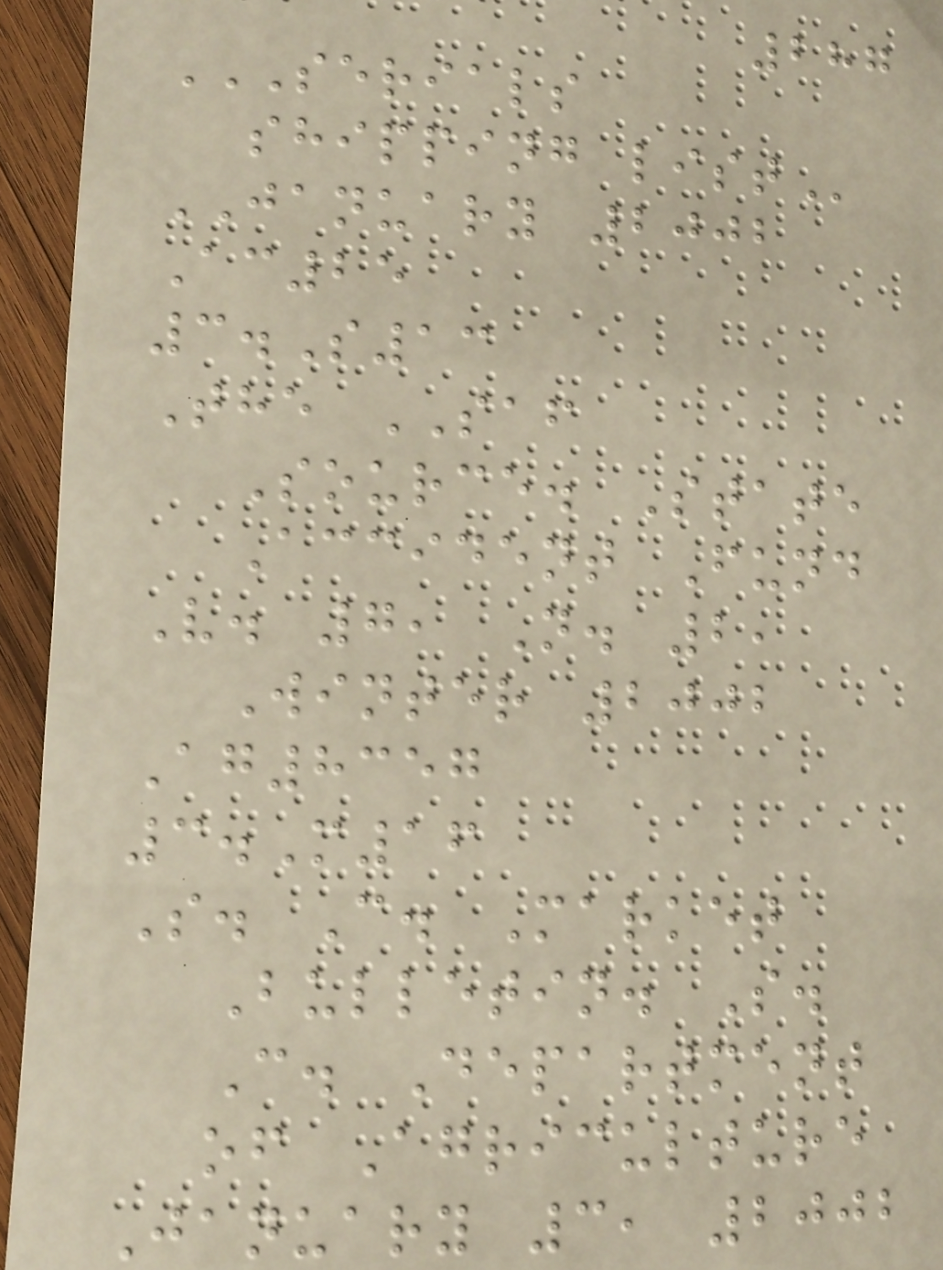287
SERIALS
SHIPPING LIST
JANUARY 2002
Ac25
3.S13
The SAF
Source. State
Accident Fund
V. 7, N. 2,
Winter 2002
Ag8357
3.M16
S. C. Market
Bulletin. S.
C. Department
of Agriculture
January 3, 2002
